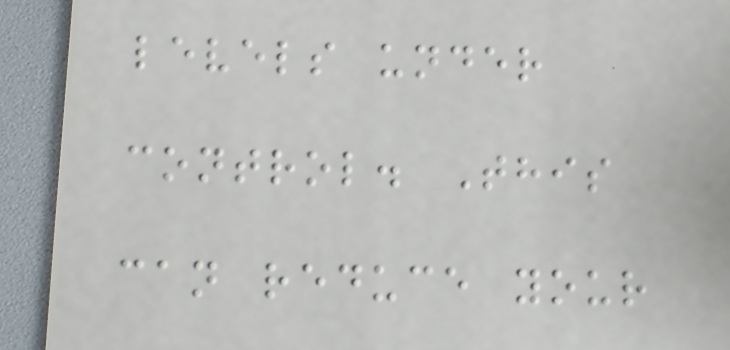levels under
control. This
can reduce your
